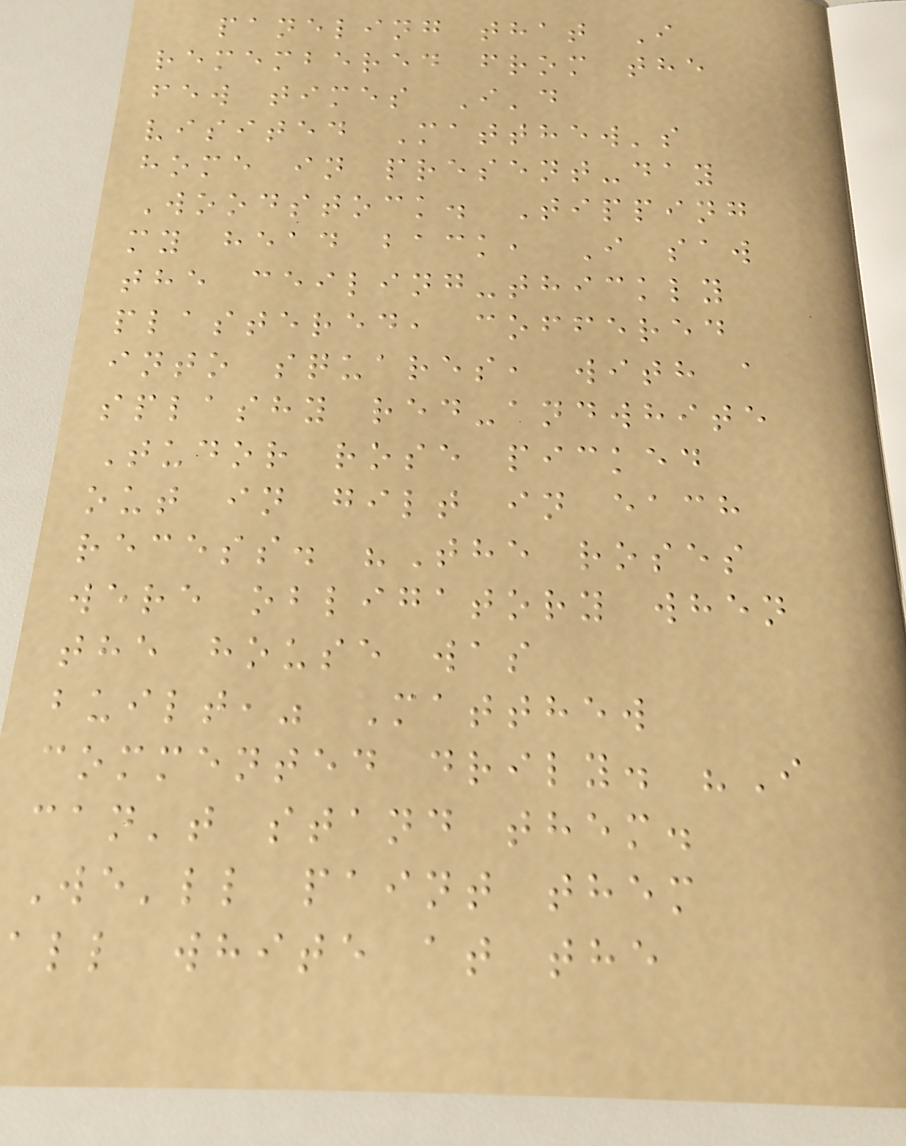paneling that I
remembered from the
few times I'd
visited Matthew's
home in present-day
Woodstock. Tipping
my head back, I saw
the ceiling-thickly
plastered, coffered
into squares, with a
splashy red-andwhite
Tudor rose picked
out in gilt in each
recess. "The roses
were obligatory when
the house was
built," Matthew
commented drily. "I
can't stand them.
We'll paint them
all white at the
